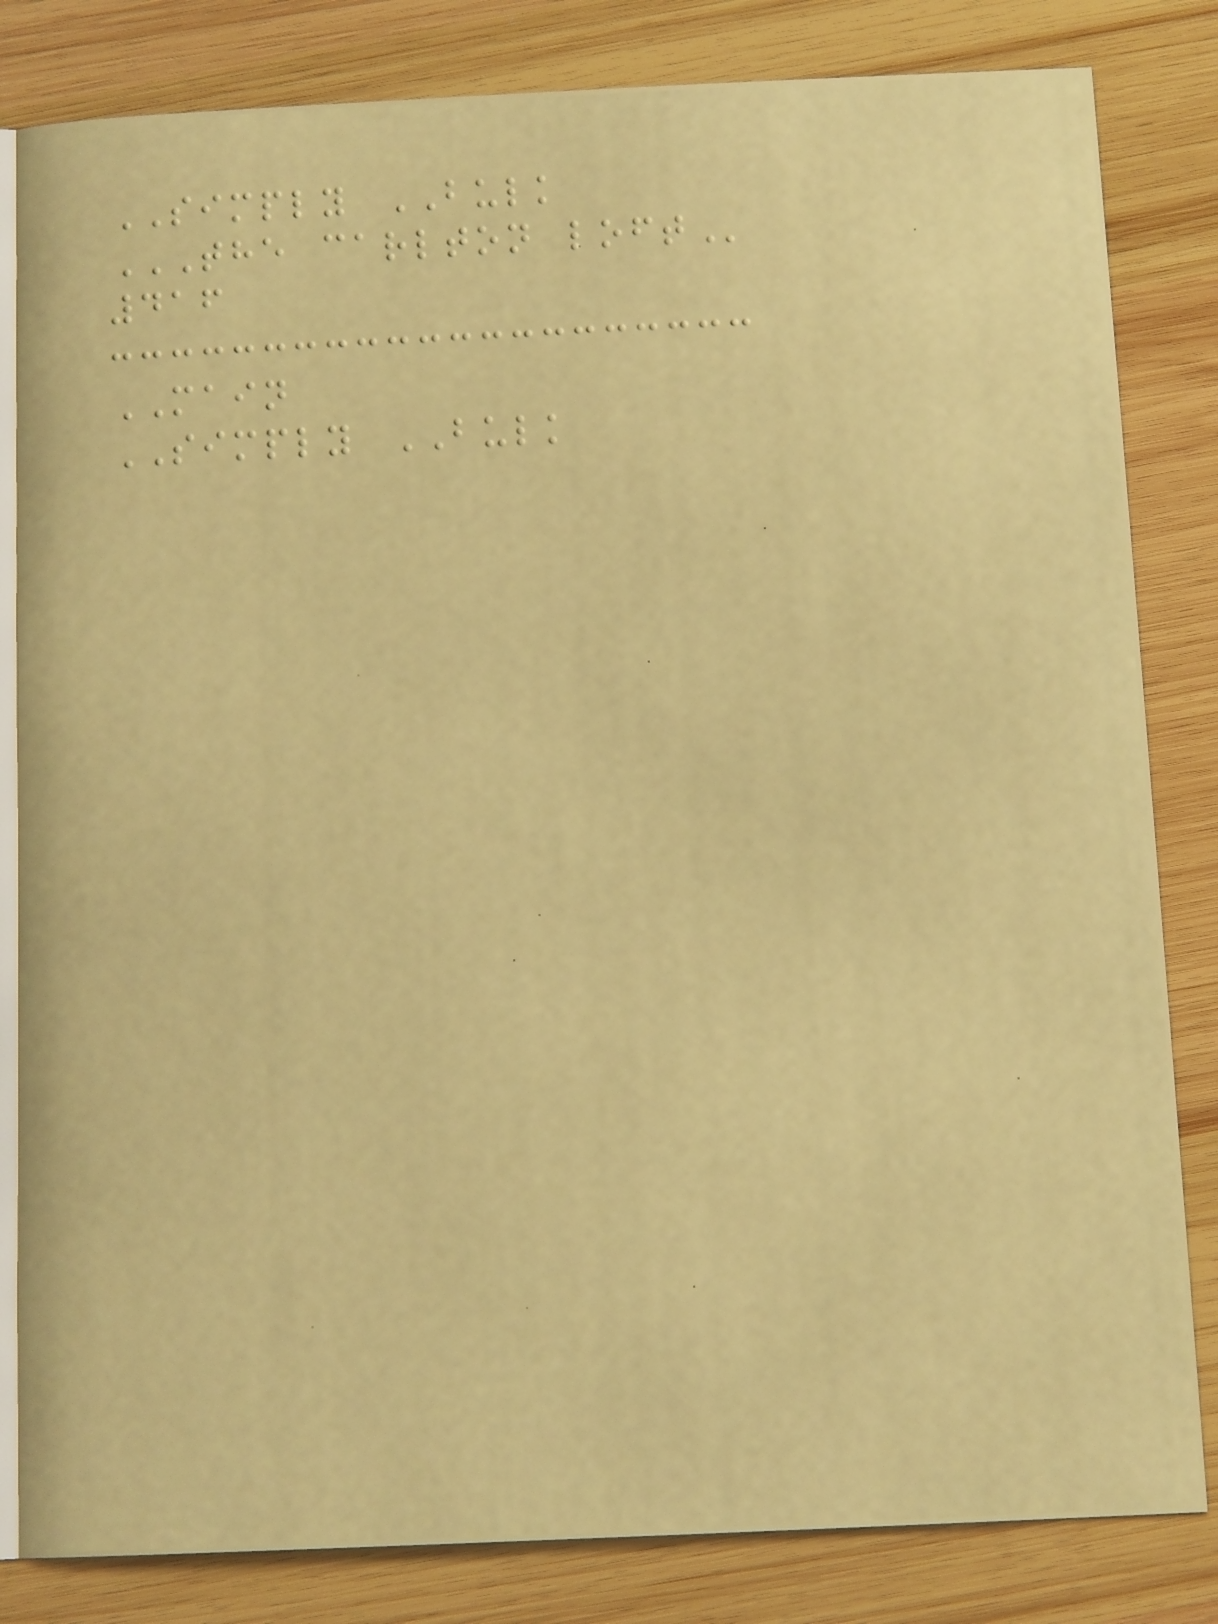SIMPLY BULK
THE CARLTON LOFT
416
MAIN
SIMPLY BULK
